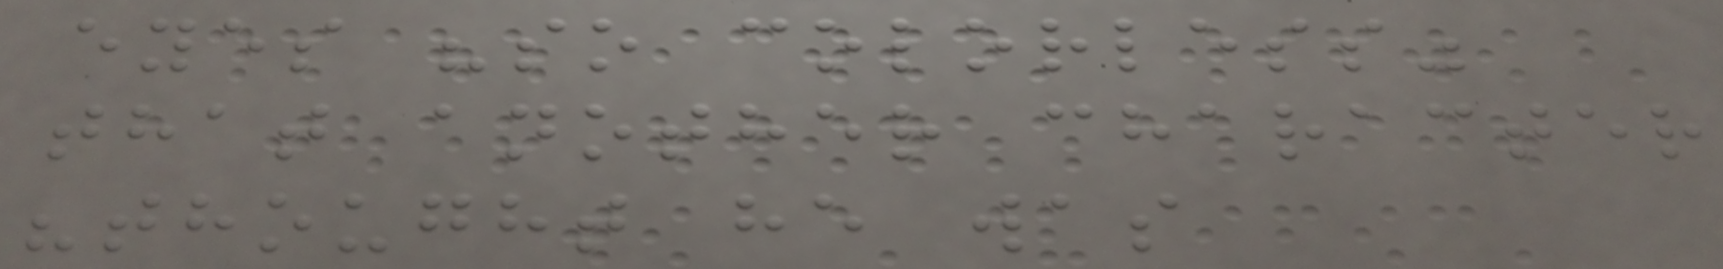eyes "so colorless"
that another character
"thought he was
